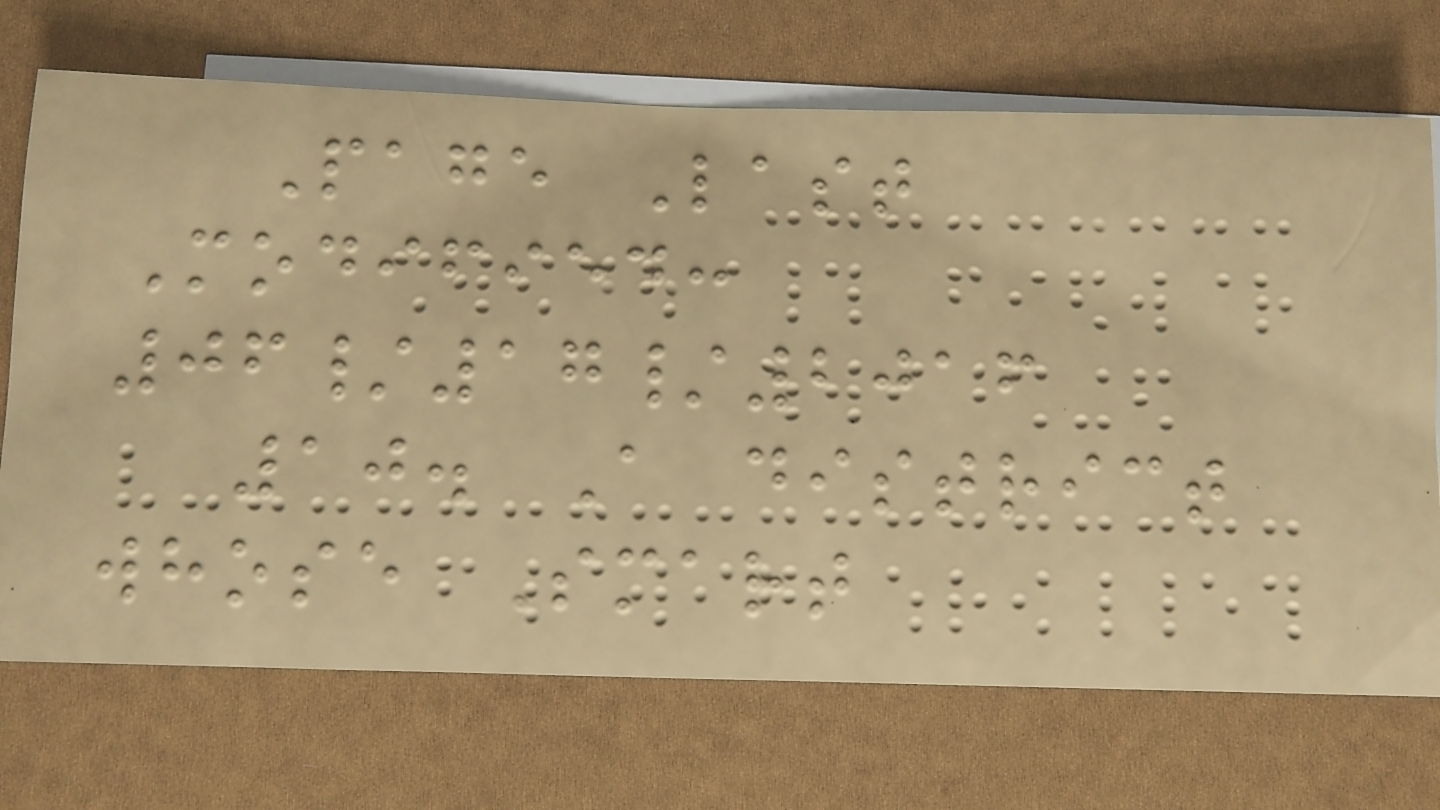Page Last
Modified:
06/17/2016
10. A district
whose Smart
